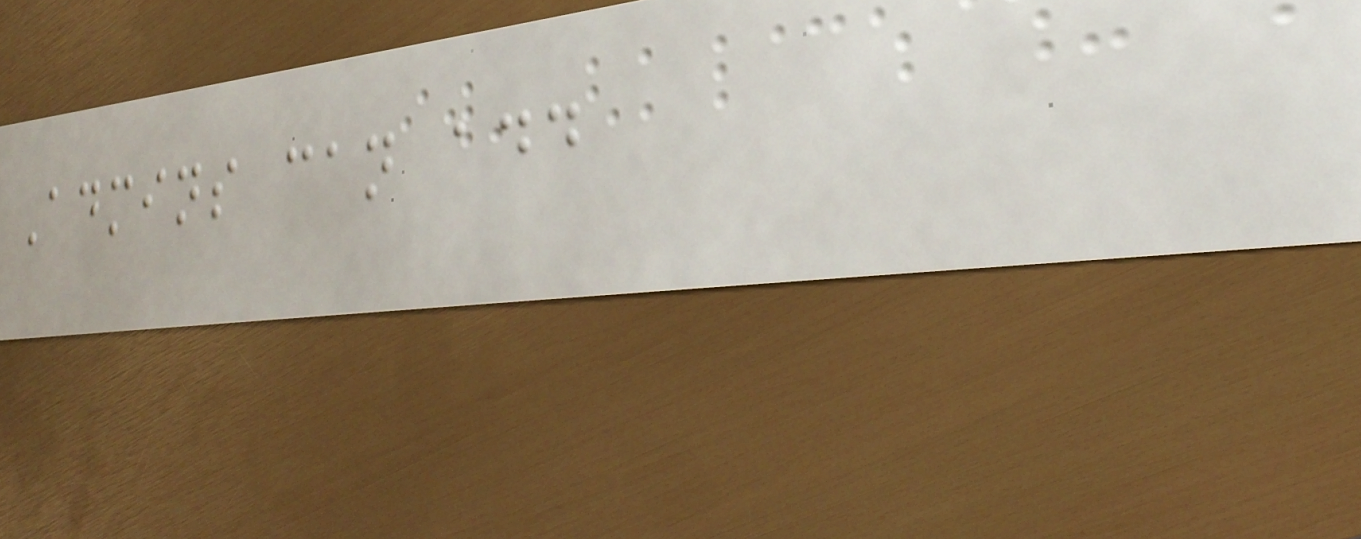Admins can add
